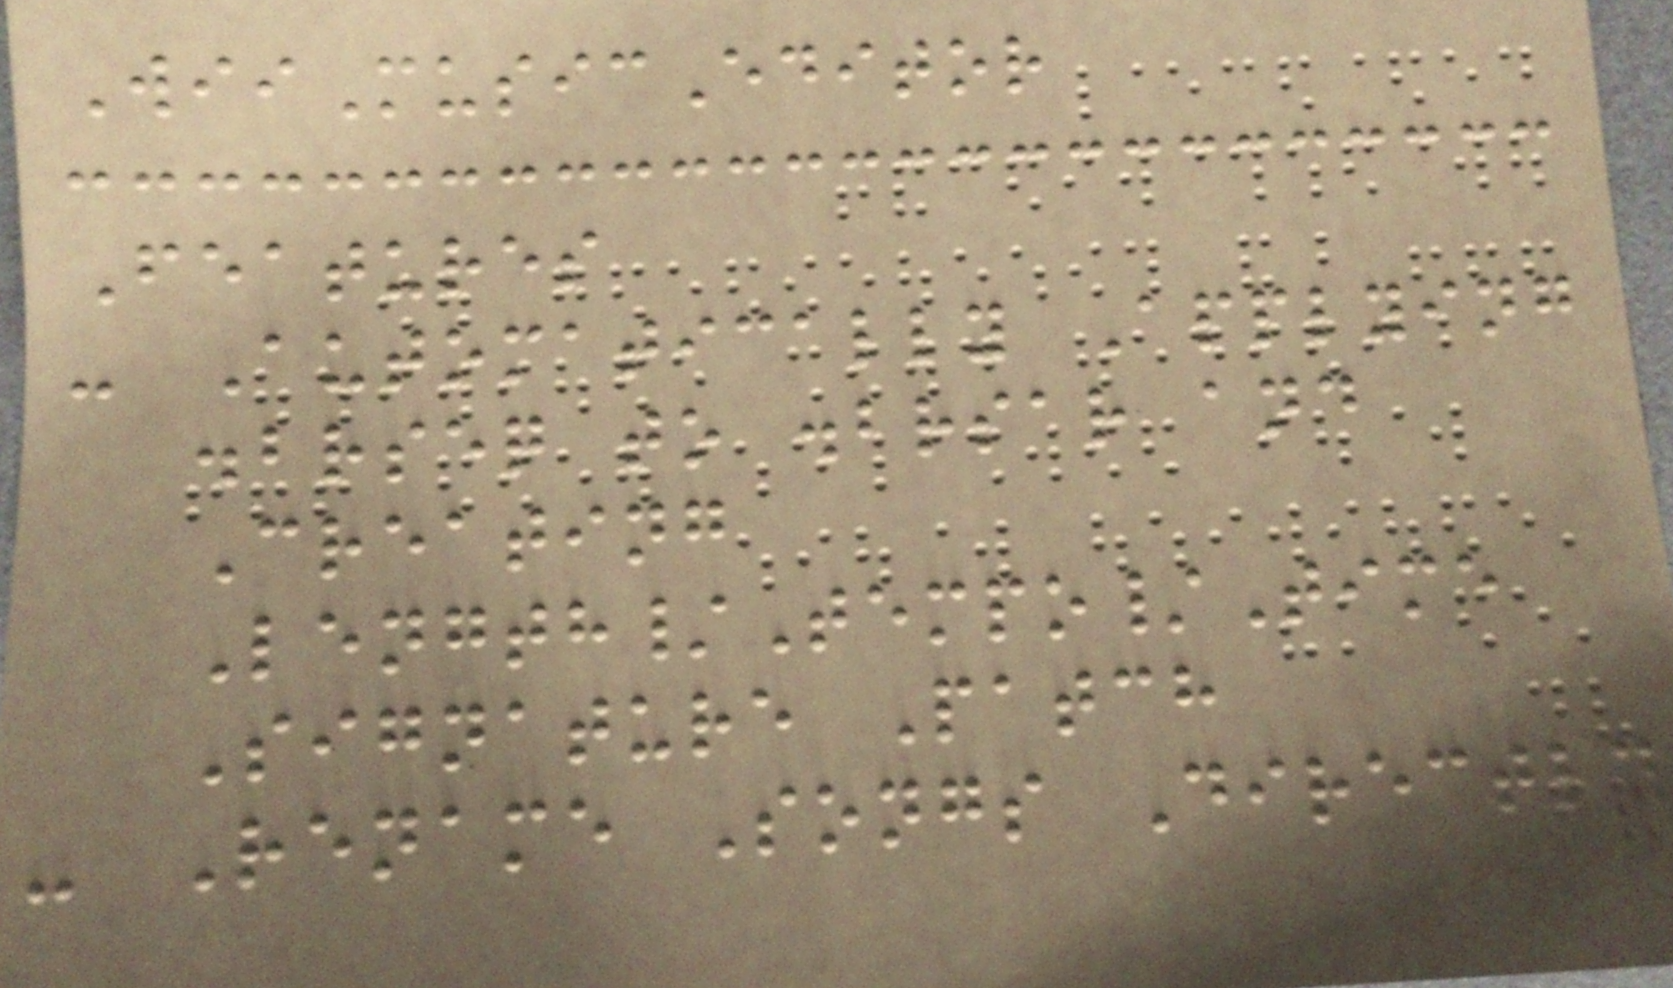WiiMusicEditor
Features
- Automatically Applying
.brseq to .brsar and
Creating
Length/Tempo/Time
Signature Patch
- Rename Songs Directly
